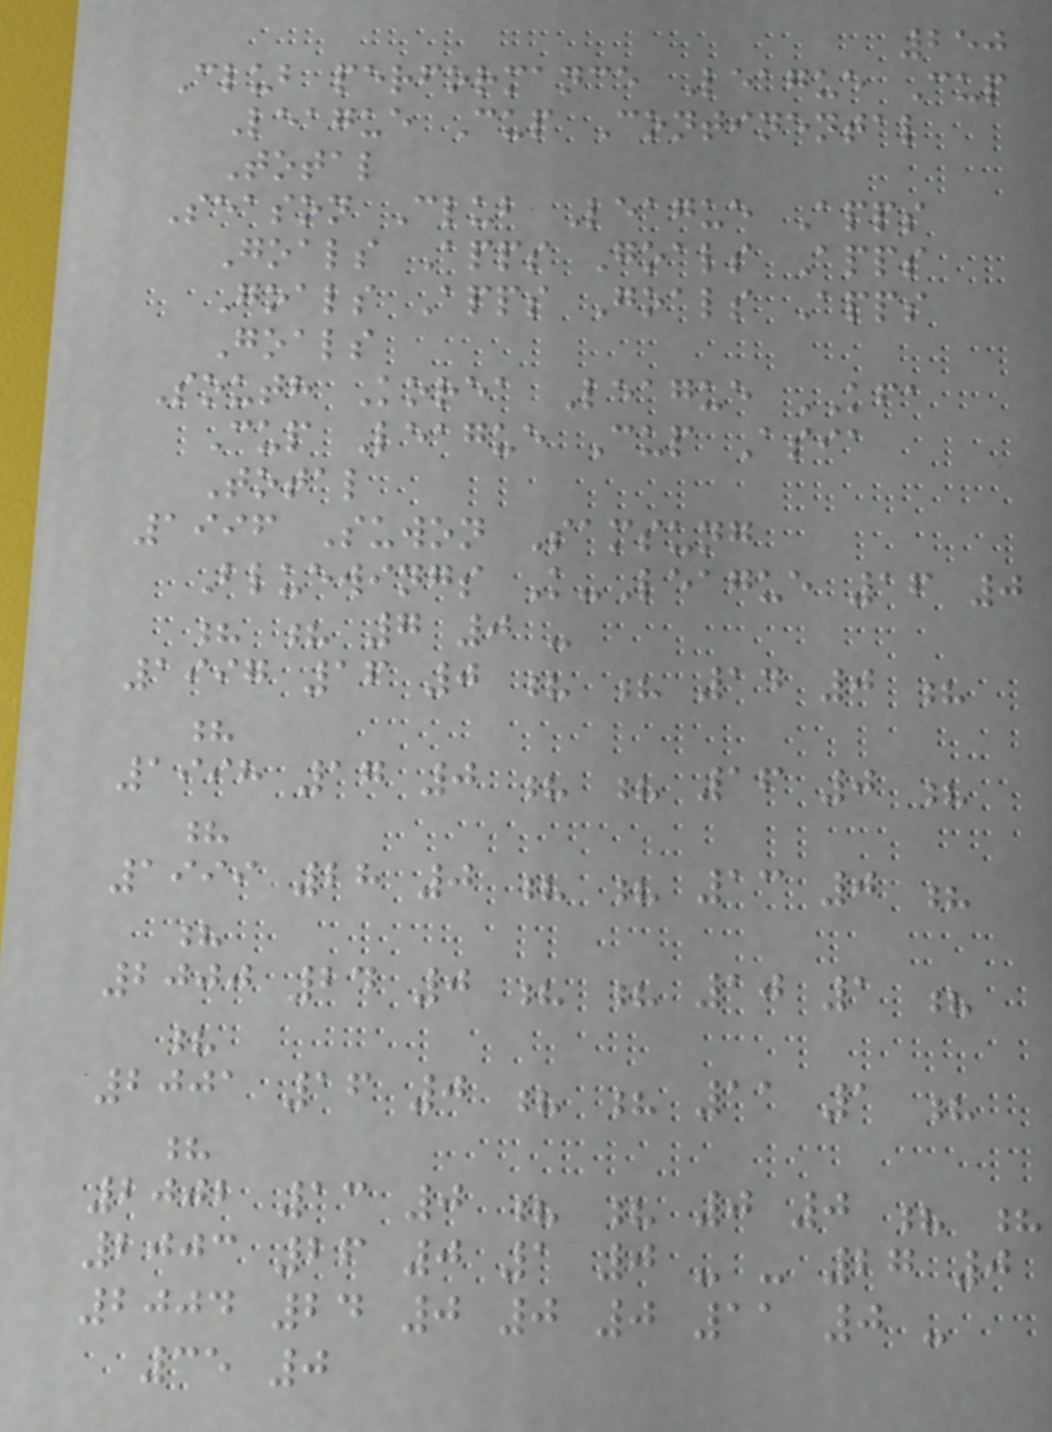250
Club performance League Cup
League Cup Continental
Total
Season Club League Apps
Goals Apps Goals Apps
Goals Apps Goals Apps
Goals
South Korea League KFA
Cup League Cup Asia
Total
1996 Suwon Samsung
Bluewings K-League 16 0
? ? 7 0 -
1997 16 0 ? ? 14 0 ?
?
1998 17 0 ? ? 16 0 ?
?
1999 28 0 ? ? 13 0 ?
?
2000 24 0 ? ? 10 1 ?
?
2001 16 0 ? ? 11 1 ?
?
2002 13 0 ? ? 0 0 ? ?
2003 26 0 1 0 - - 27 0
2004 24 0 0 0 11 0 -
35 0
